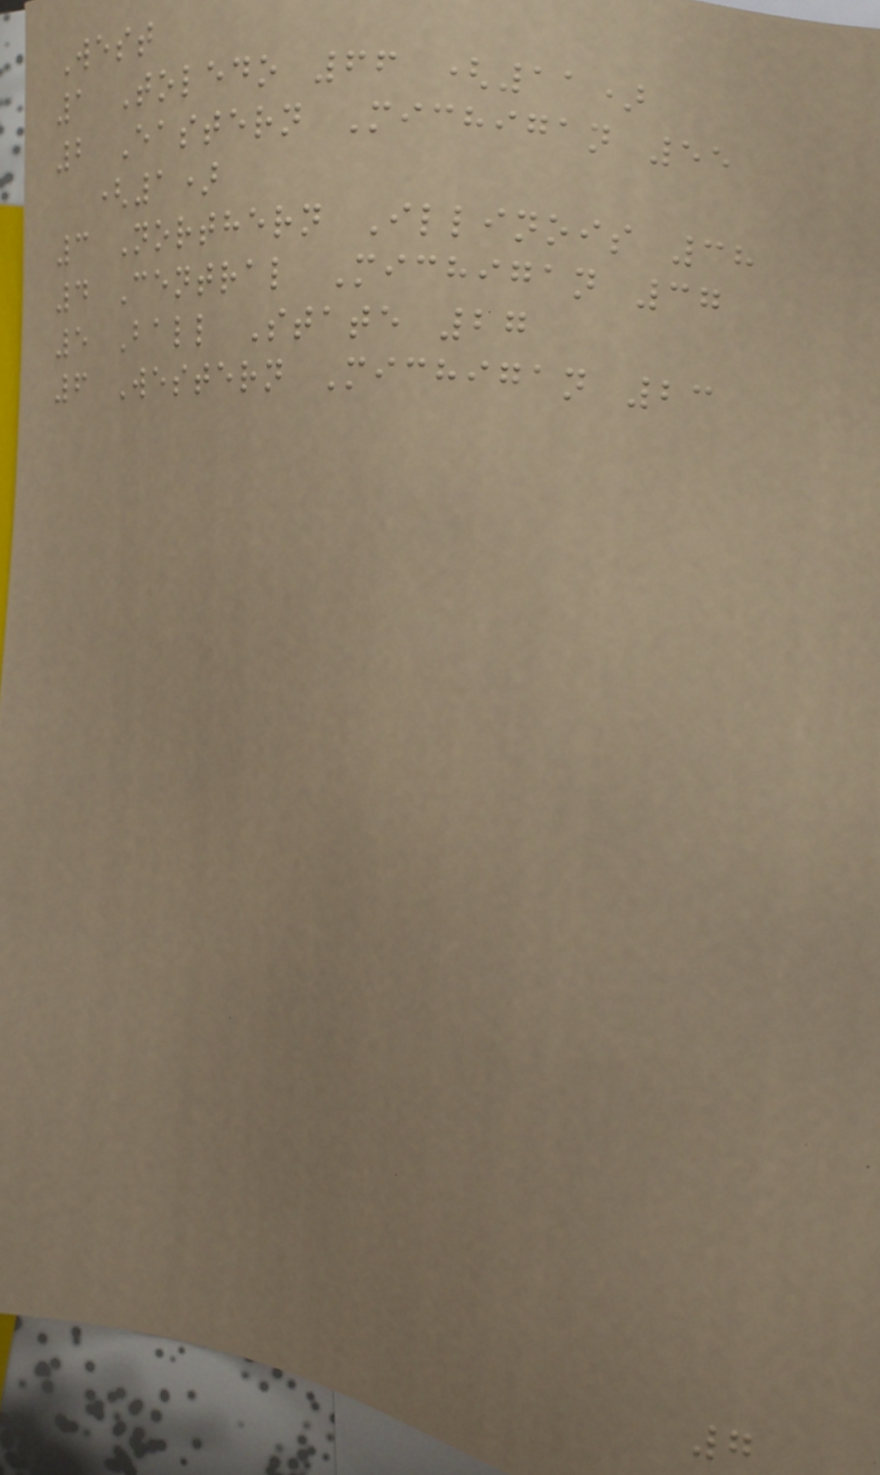West
1 Toledo 66 (11)
2 Eastern Michigan 55
(1)
3 Northern Illinois 38
4 Central Michigan 37
5 Ball State 27
6 Western Michigan 23
7
